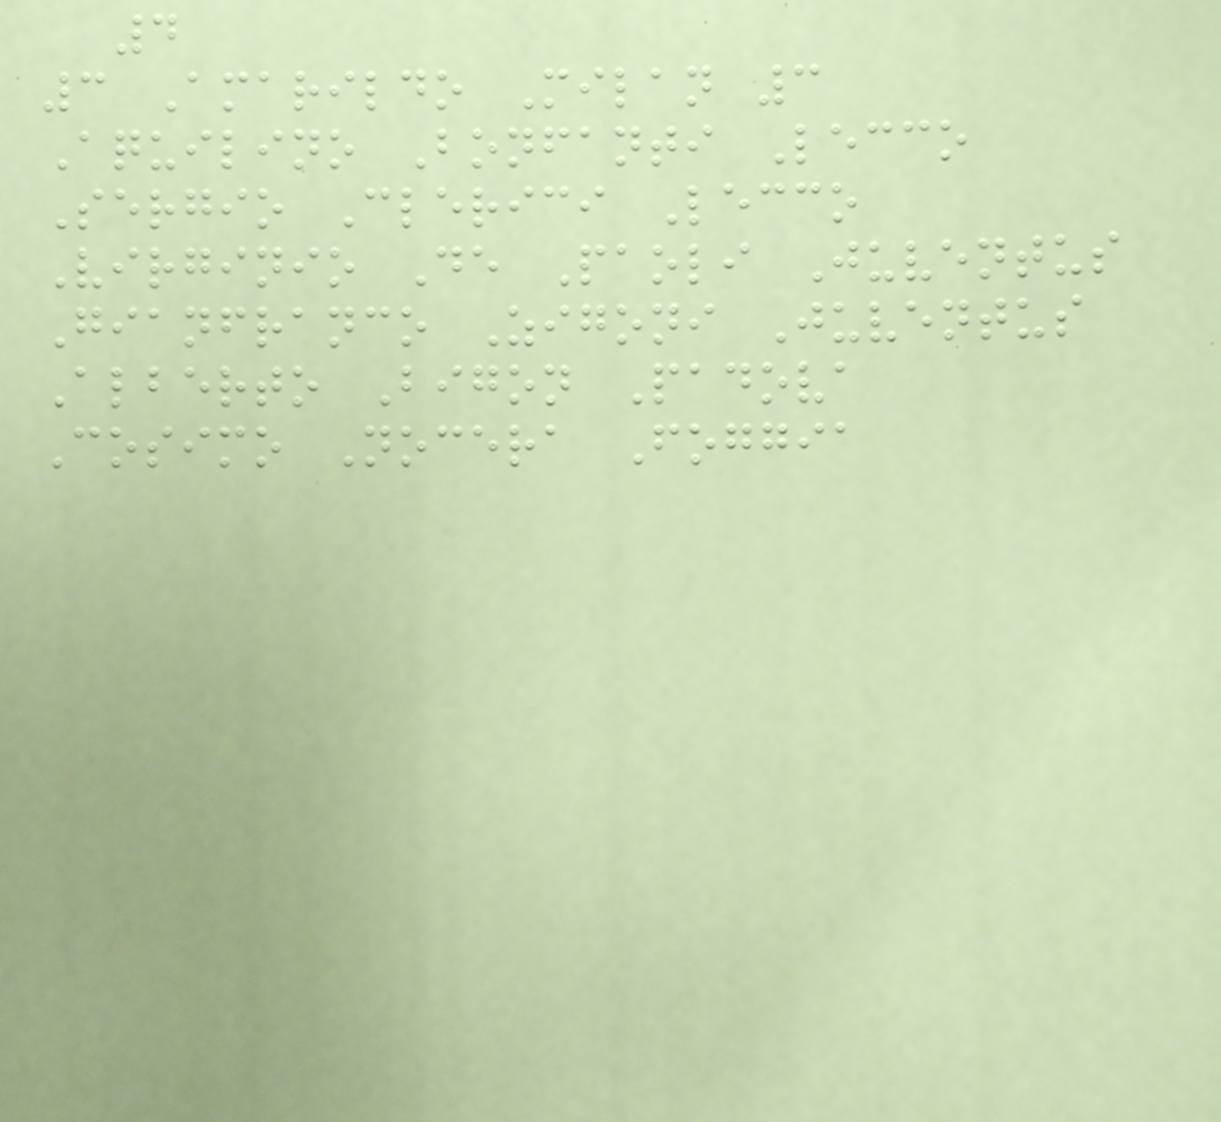4
3 Amarildo Milan 3
Aquilino Bonfanti Lecco
Sergio Clerici Lecco
Virginio De Paoli Juventus
Gianfranco Zigoni Juventus
Alberto Bigon Padova
Cosimo Nocera Foggia
